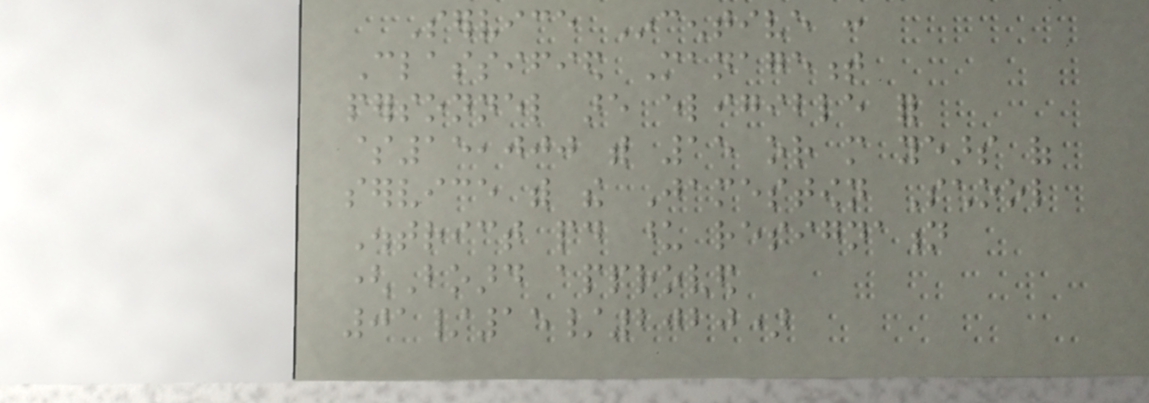Service Incentive :
Classified Management
personnel are eligible for
$15,000 with 15 or more years of
service with the Jamestown School
District paid upon resignation
(Board approved
01/15/2020)
